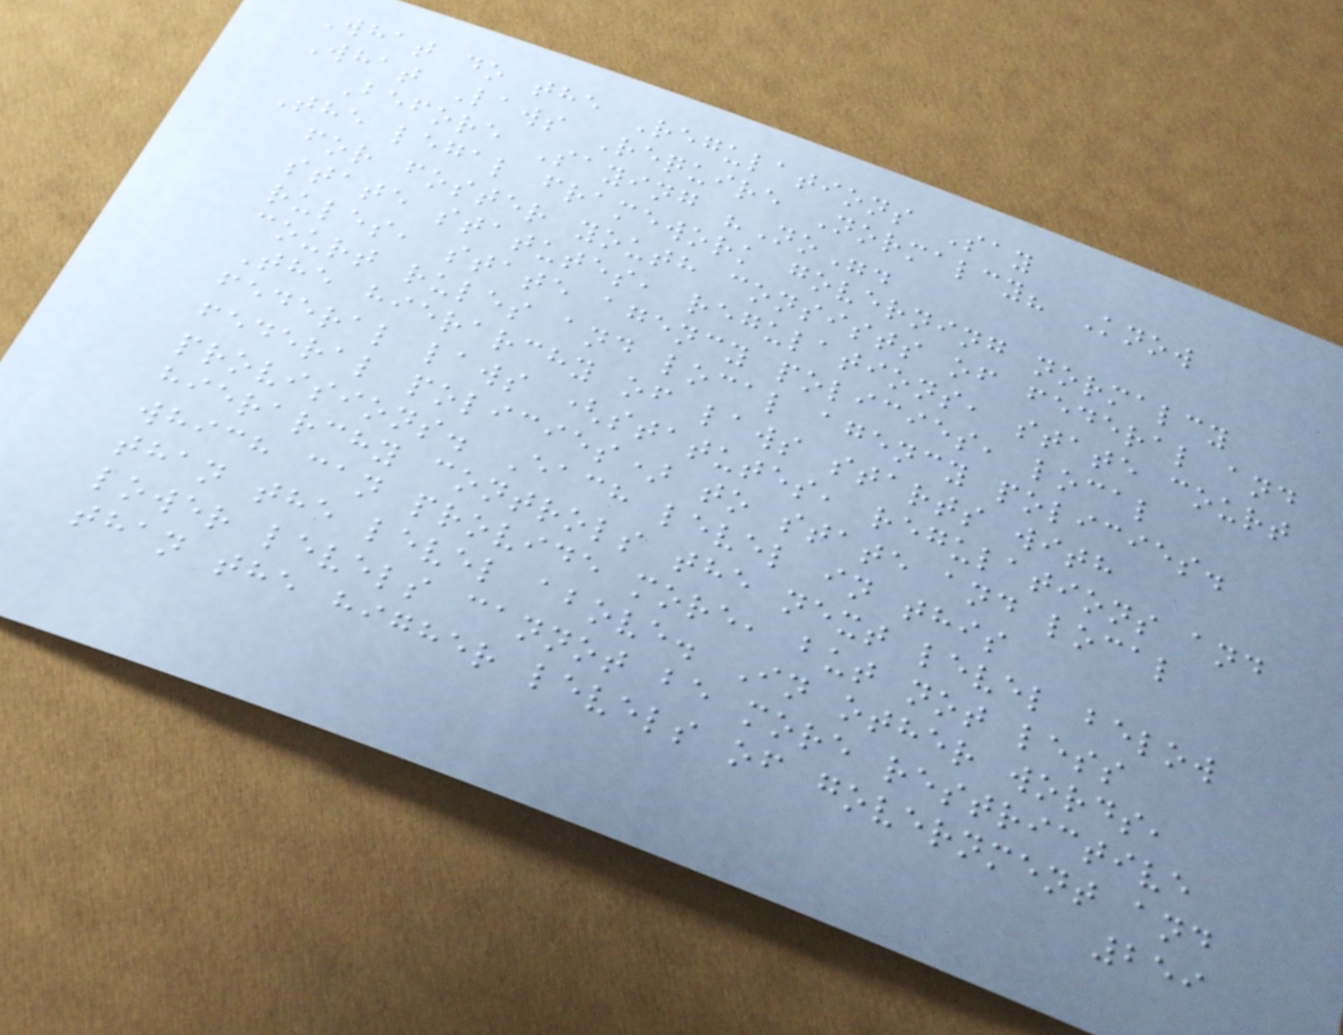What do the Regulations Say
What Laws Require Normalcy? Know
Before Saying "No".
The legal framework governing normalcy
for foster youth consists of federal and
state statutes, regulations, state court
rules, state agency policies, local
court rules and local agency policies.
The hierarchy of laws starts with
federal laws (statutes, regulations and
federal policies) to state and local
provisions. Each level in this
hierarchy controls the next level below
which can provide more, but not less
than the level above. In other words,
lower levels cannot be more restrictive
than the higher levels of government and
259
